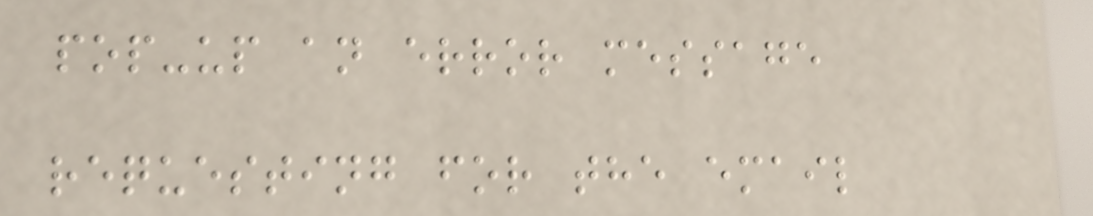pop-up an error message
requesting for the email
